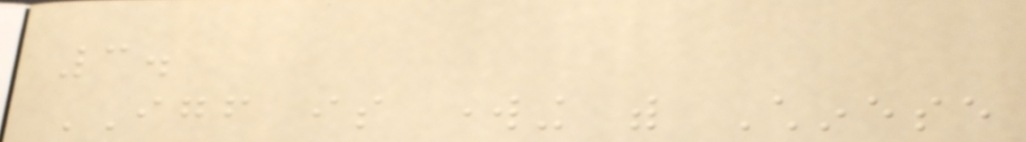3.
IGF is working with Chinese
